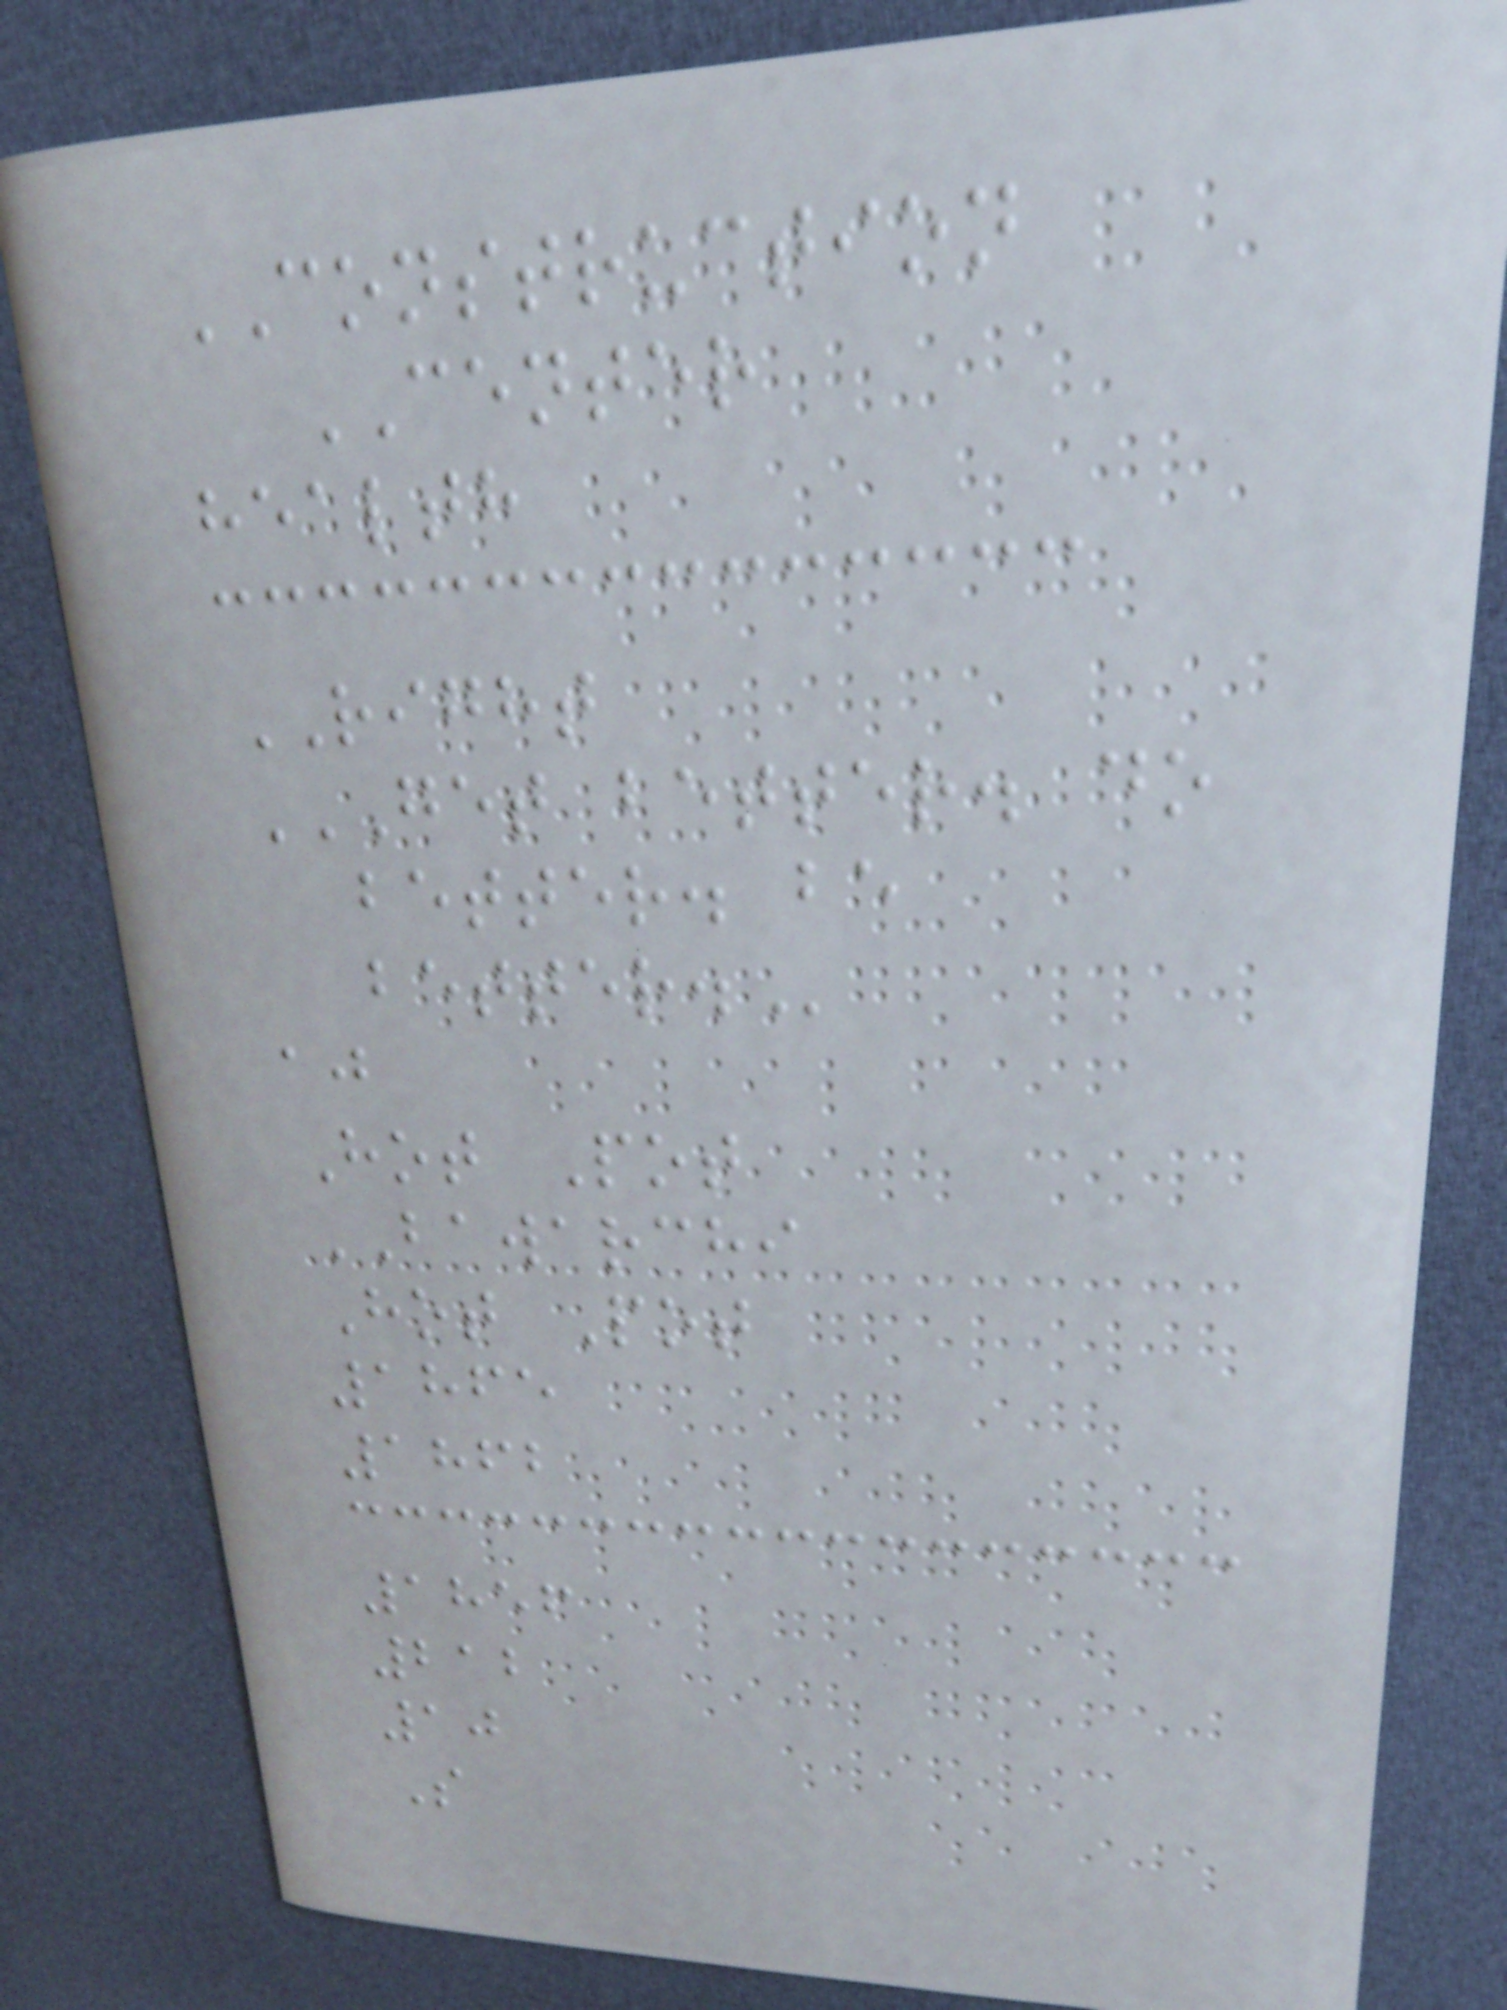CONSTRUCTION
CENTER
health
RIGHT
GET BETTER. DO
BETTER. BE
BETTER.
aj
Hot Pot
BAWARCHI
Hot Pot
1865
1862
1856
212
10
S
